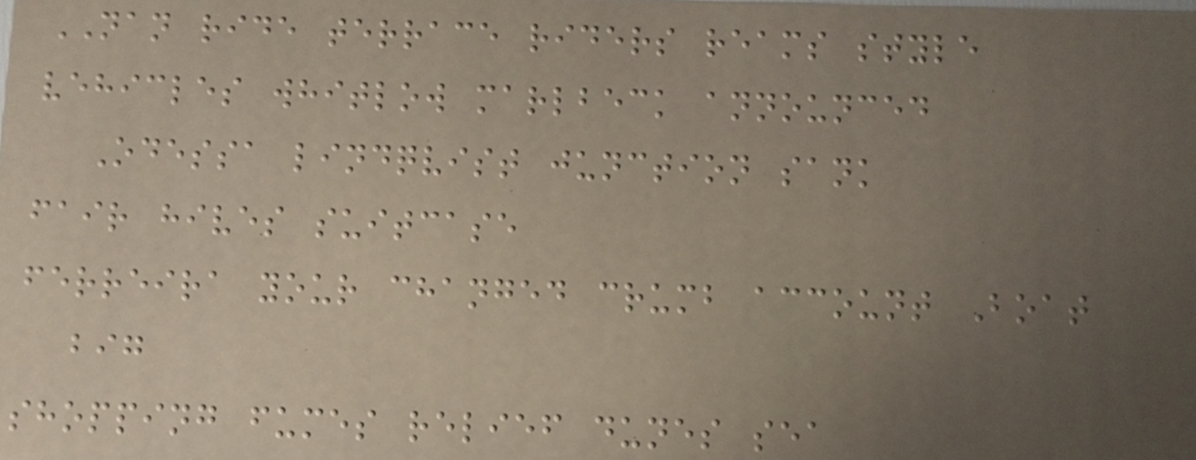NAN ride terrace riders reams style
vehicles whitlow marlbeck announced
Odessa lindqvist junction sank
fair hives suitcase
ferreira your changed crumb account Boat
big
shopping fumes relief dunes sea
